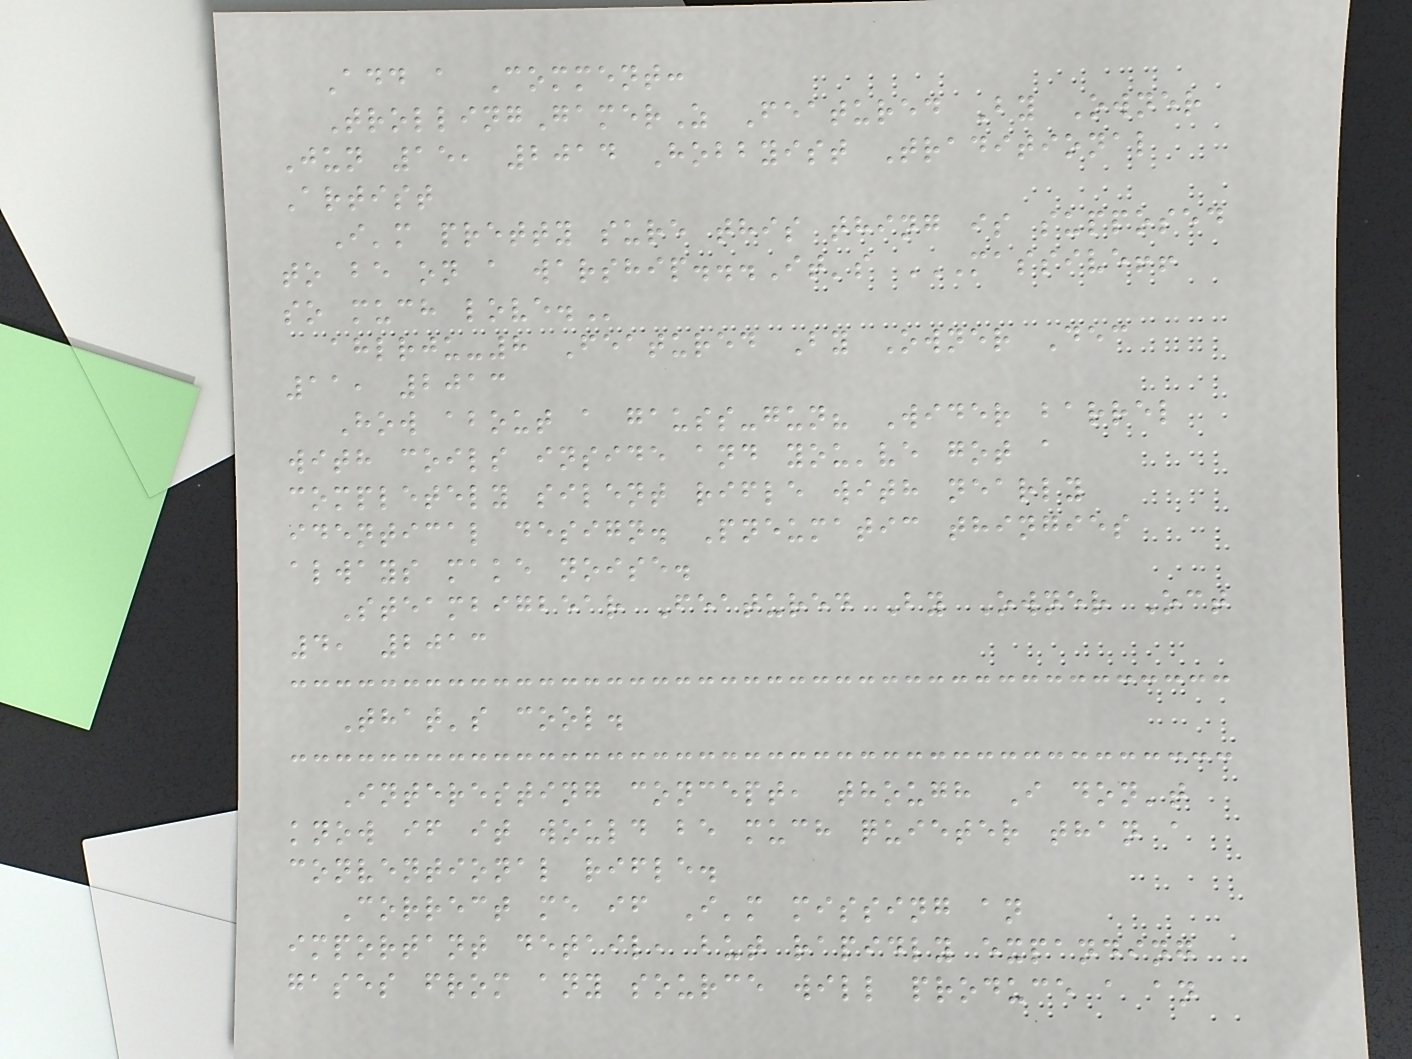Add a Comment:
TrollingGamerZ Featured By Owner
Jun 15, 2014 Hobbyist Traditional
Artist
I'm pretty sure this thing is supposed
to be on a warship...It's MASSIVE!!
SO MUCH LOVE.
ahlrju-8 Featured By Owner Dec
11, 2013
How about a gauss-gun? Wider barrel
with coils inside and you've got a
completely silent rifle with nearly
identical design. Pneumatic thingies
always make noise.
Steambigbear Featured By Owner Oct
4, 2013
That's cool.
Interesting concept, though I don't
know if it would be much quieter than a
conventional rifle.
Correct me if I'm missing an
important detail, but rapidly expanding
gases from any source will produce a an
